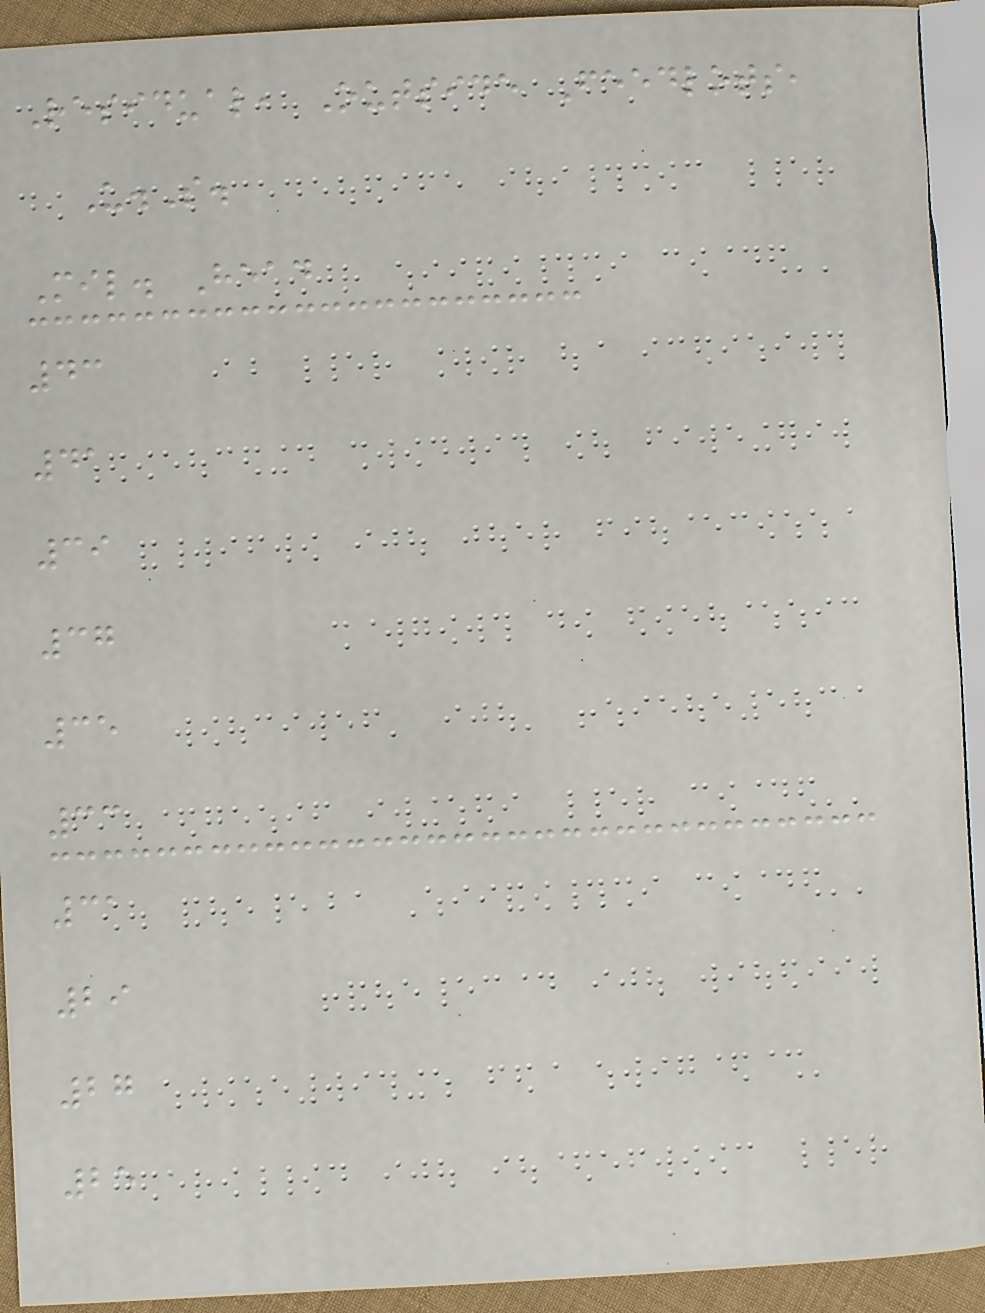Residual, Outside Feedlots,
U.S.
Mil. Head
43
41
39
37
35
33
31
29
27
25
